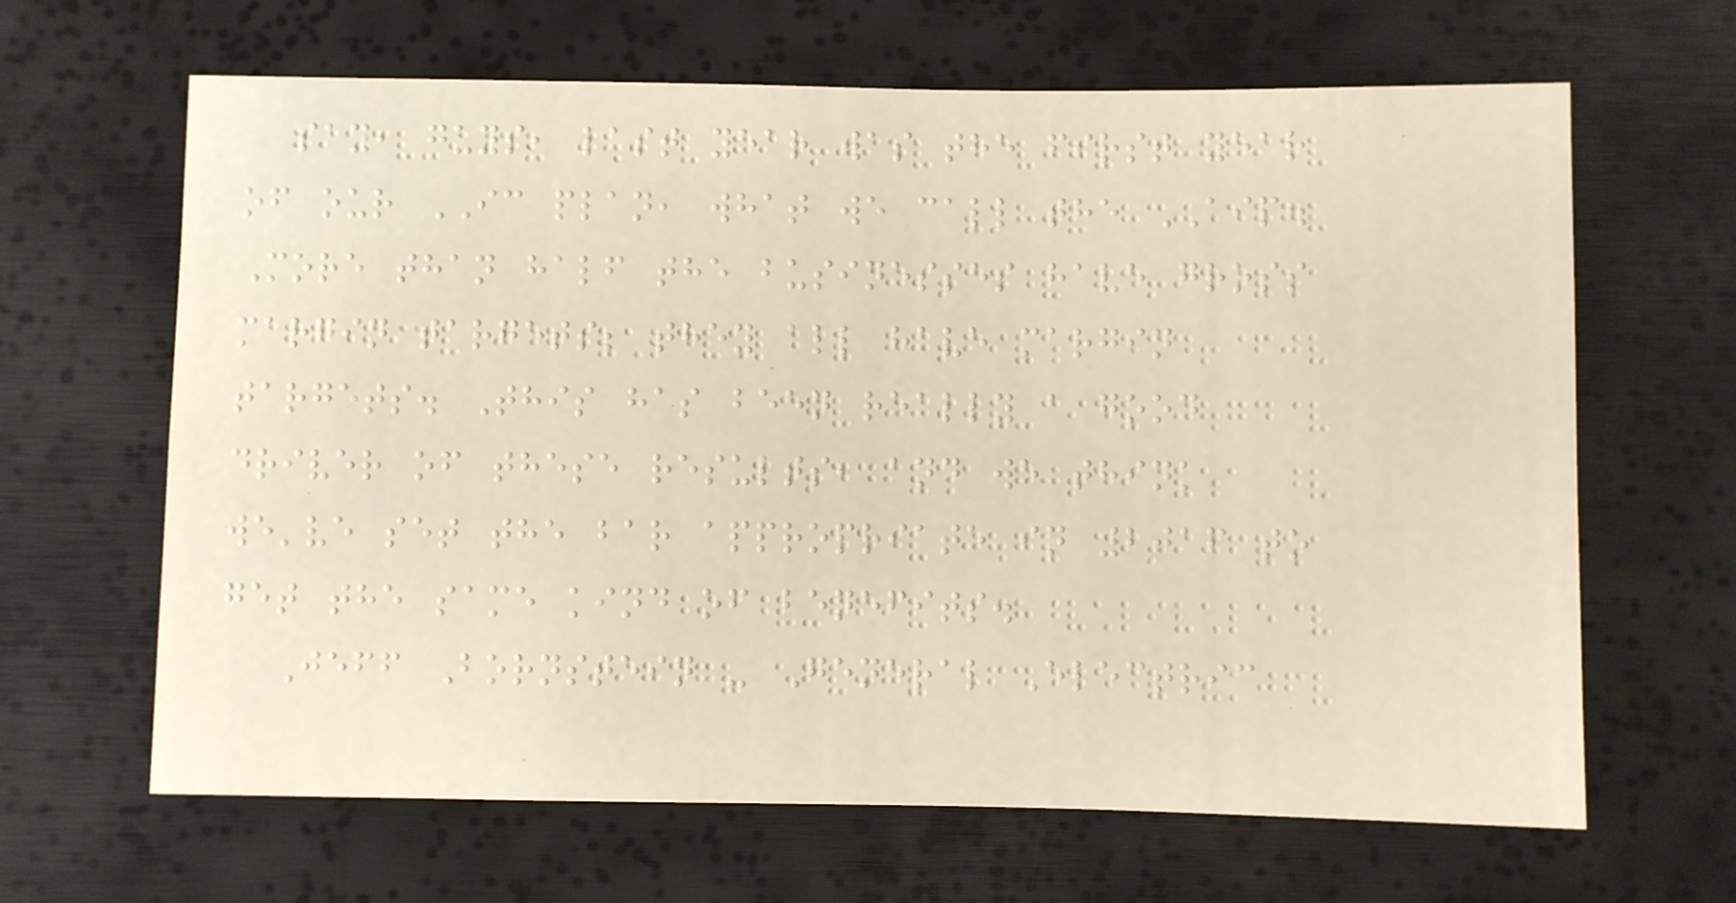say, guys, last year was the first year
of our IC plan, what we call the AIP.
More than half the businesses have gross
margin targets; they all have margin
targets. This has been really a good
driver of these results, and we think
we've set the bar appropriate in 2016 to
get the same kind of benefits.
Jeff Bornstein - General Electric
